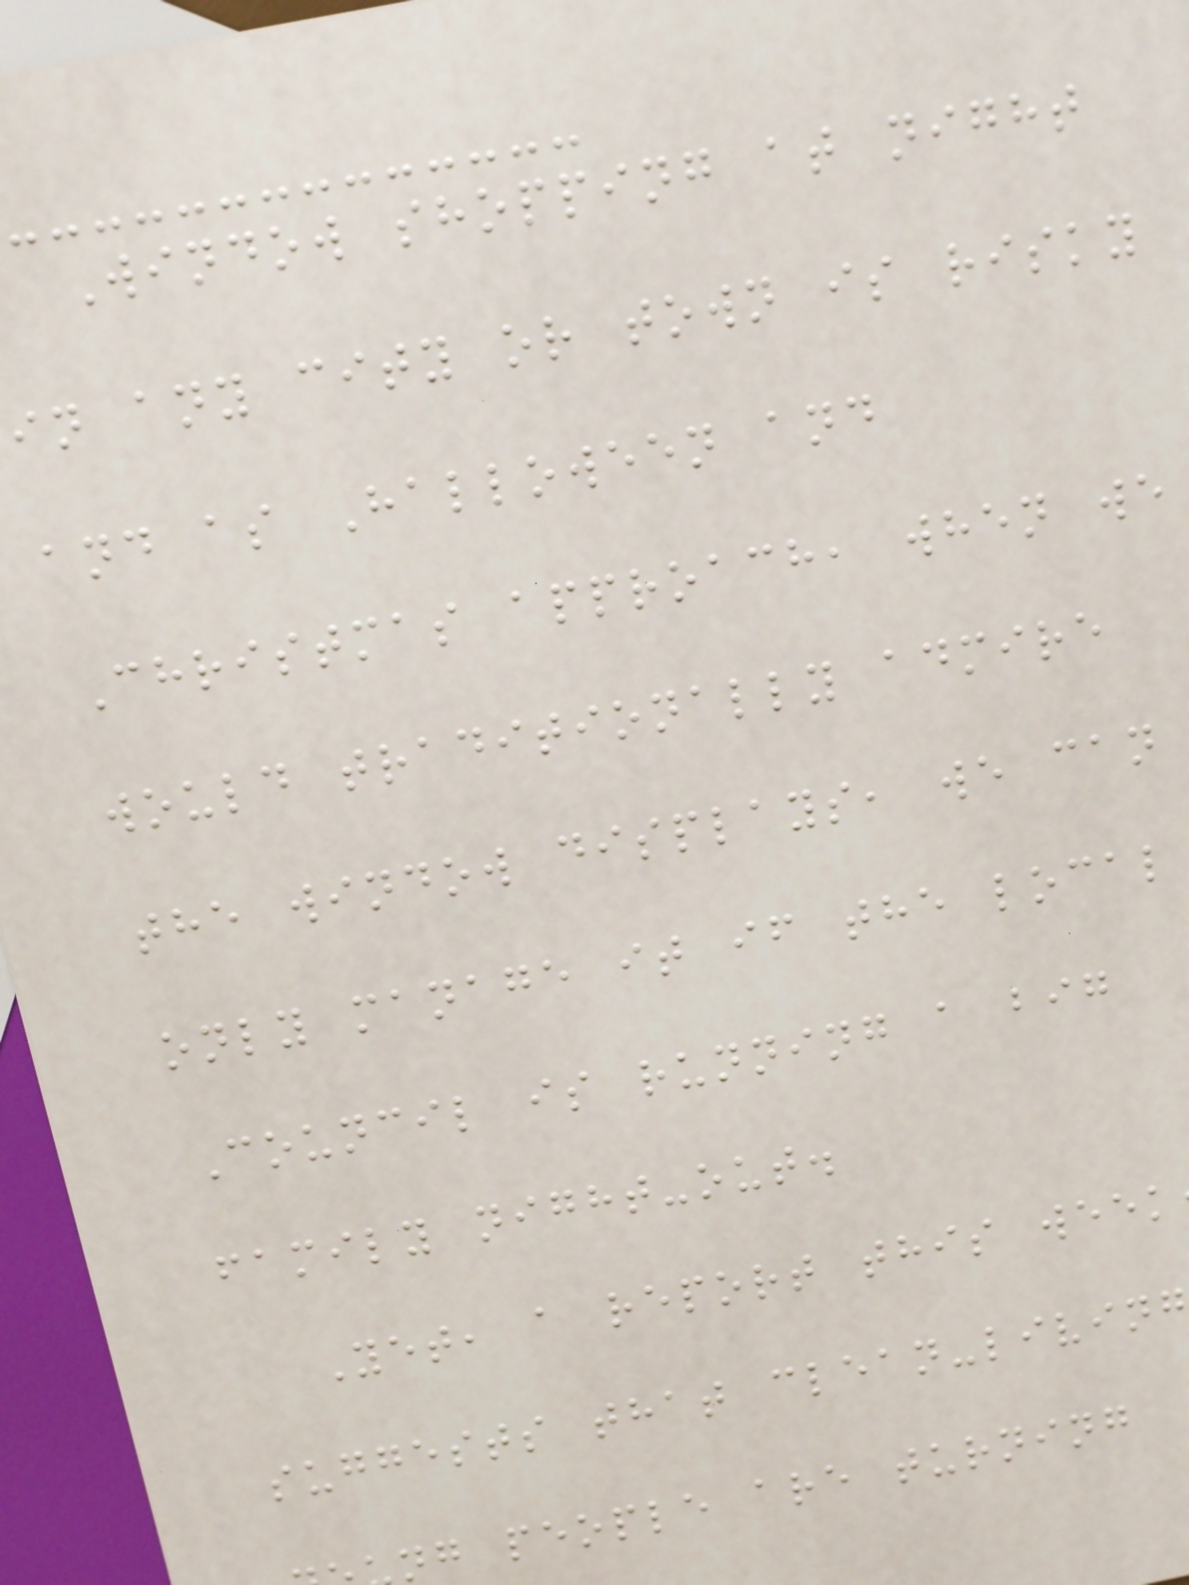Window shopping at night
in any city or town is risky
and as Halloween and
Christmas approach, when we
would traditionally admire
the window displays, we can
only manage it if the local
Council is running a big
family night-out.
Yet, a report this week
suggests that clean-living
ng people are turning
